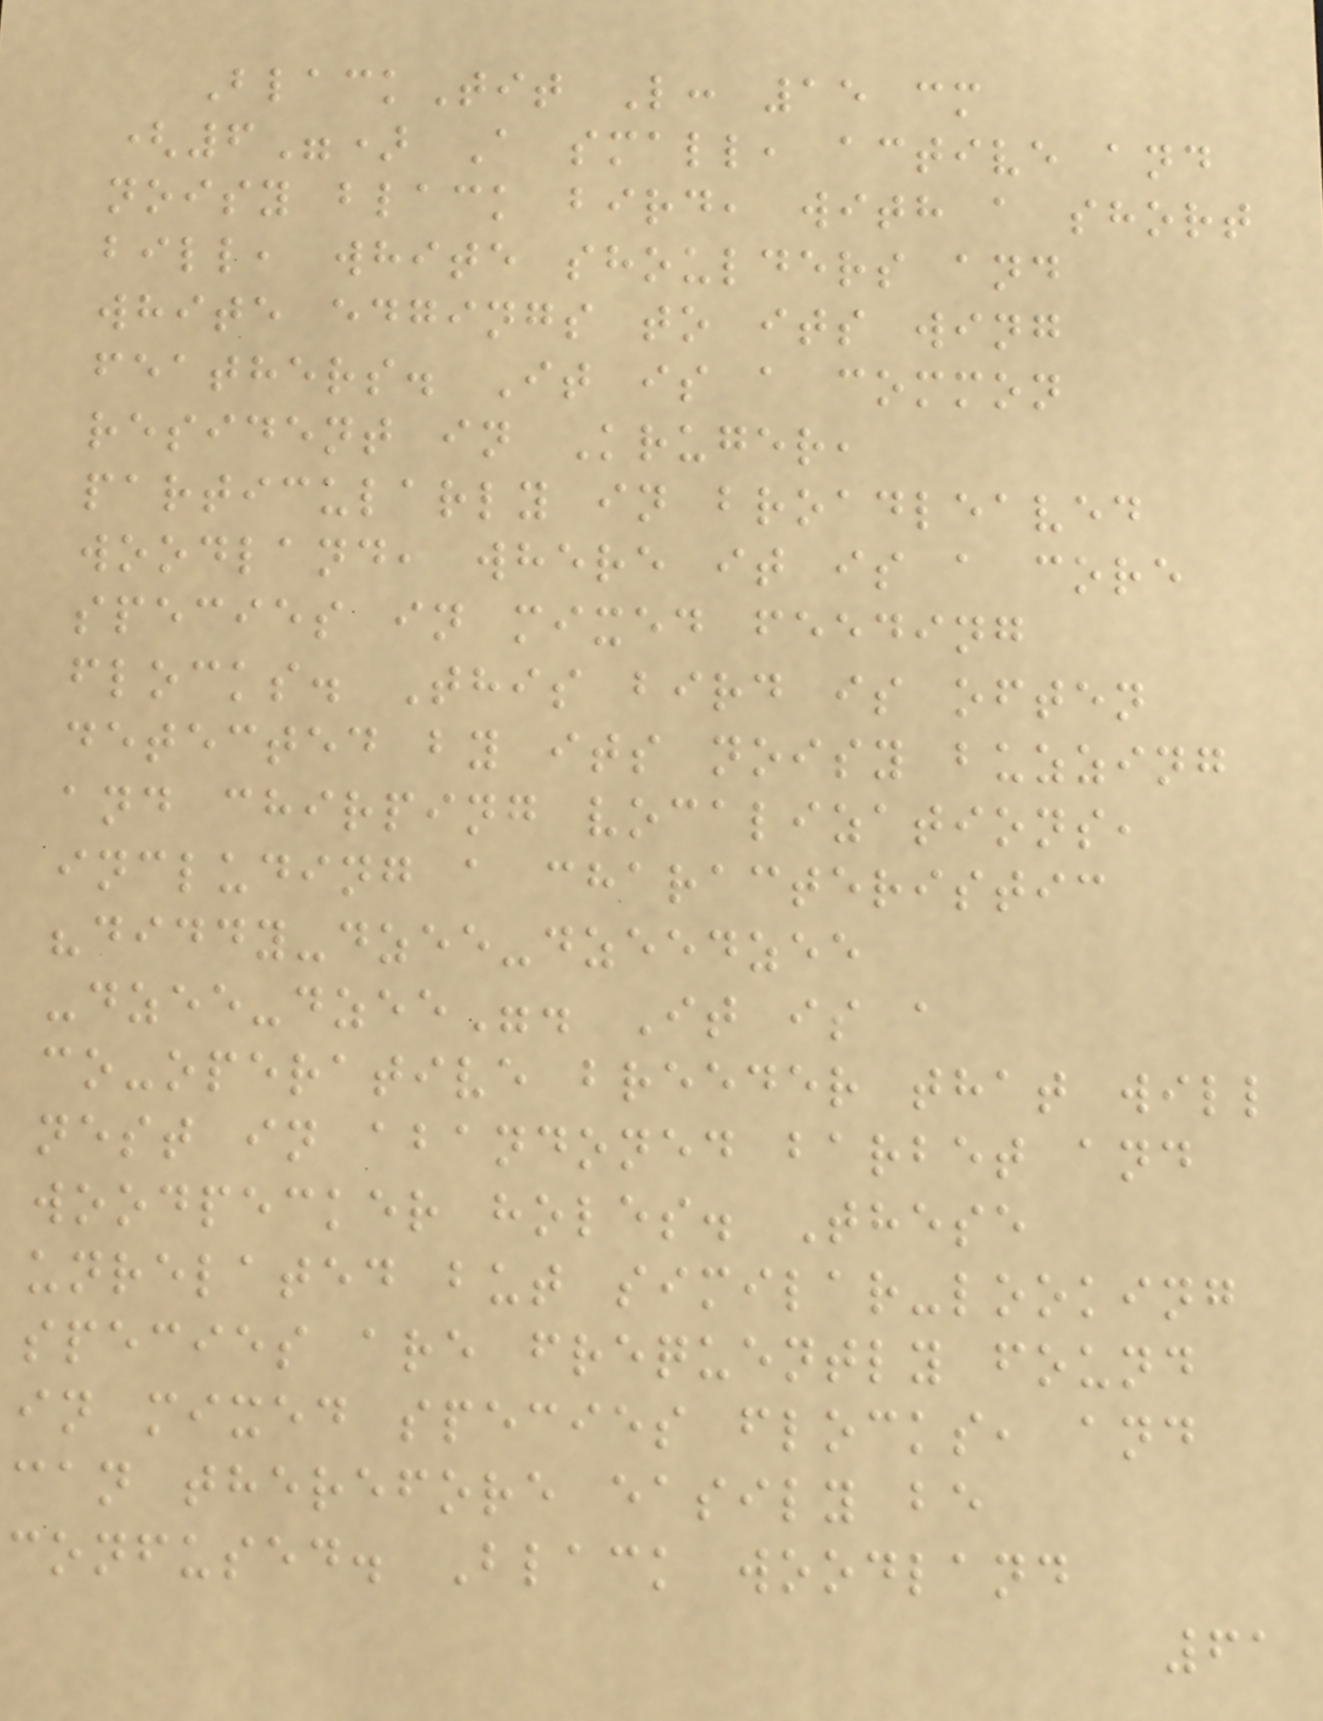BlackTit L: 15 cm
(6") A small, active and
noisy black bird, with a short
bill, white shoulders and
white edgings to its wing
feathers. It is a common
resident in Kruger,
particularly in broadleaved
woodland, where it is a core
species in mixed feeding
flocks. This bird is often
detected by its noisy buzzing
and chirping vocalizations,
including a characteristic
"diddy-dzee-dzeedzee
-dzee-dzee". It is a
co-operative breeder that will
nest in abandoned barbet and
woodpecker holes. These
unrelated but similar-looking
species are frequently found
in mixed species flocks, and
can therefore easily be
confused. Black woodland
61
